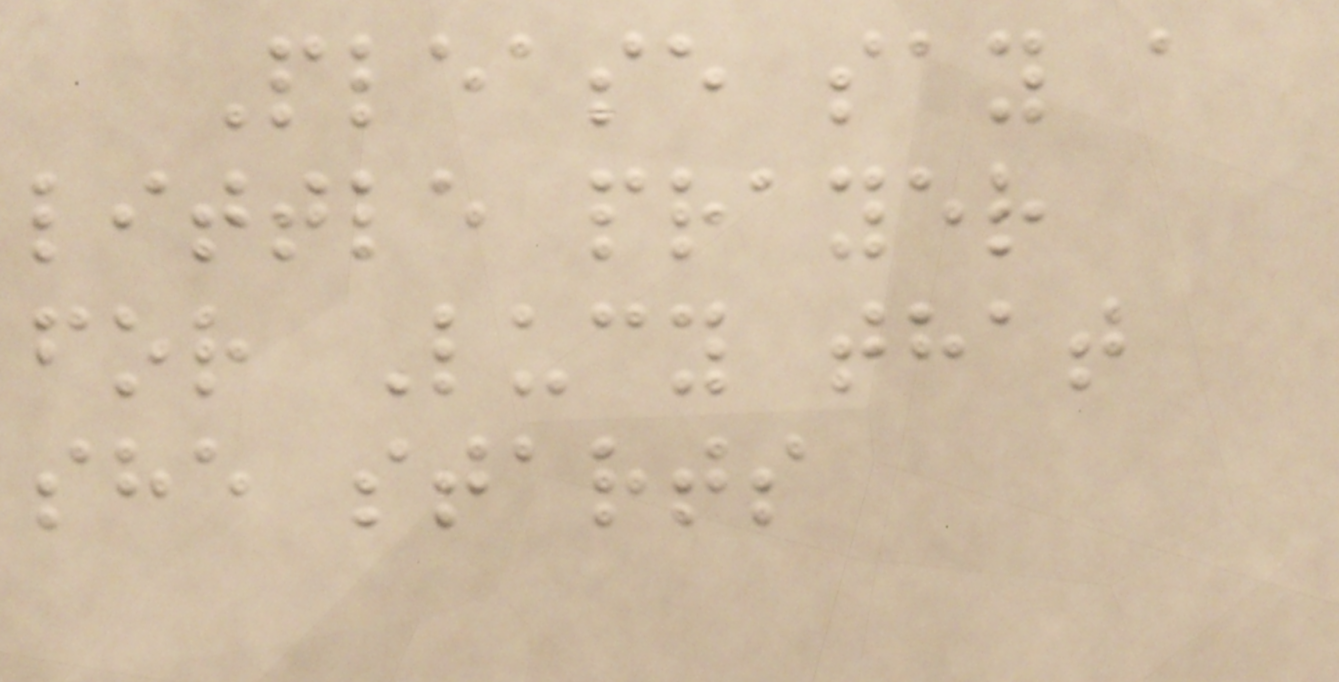Please say a
little prayer
for Lucy that
she starts
